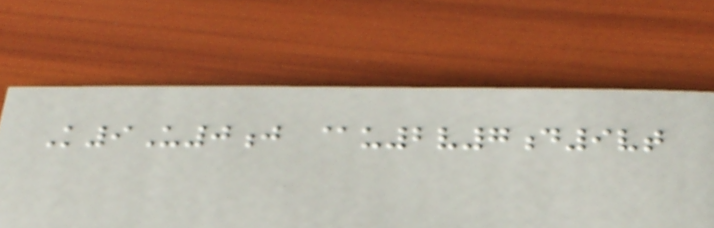K9U0j @u2v7d9vt
